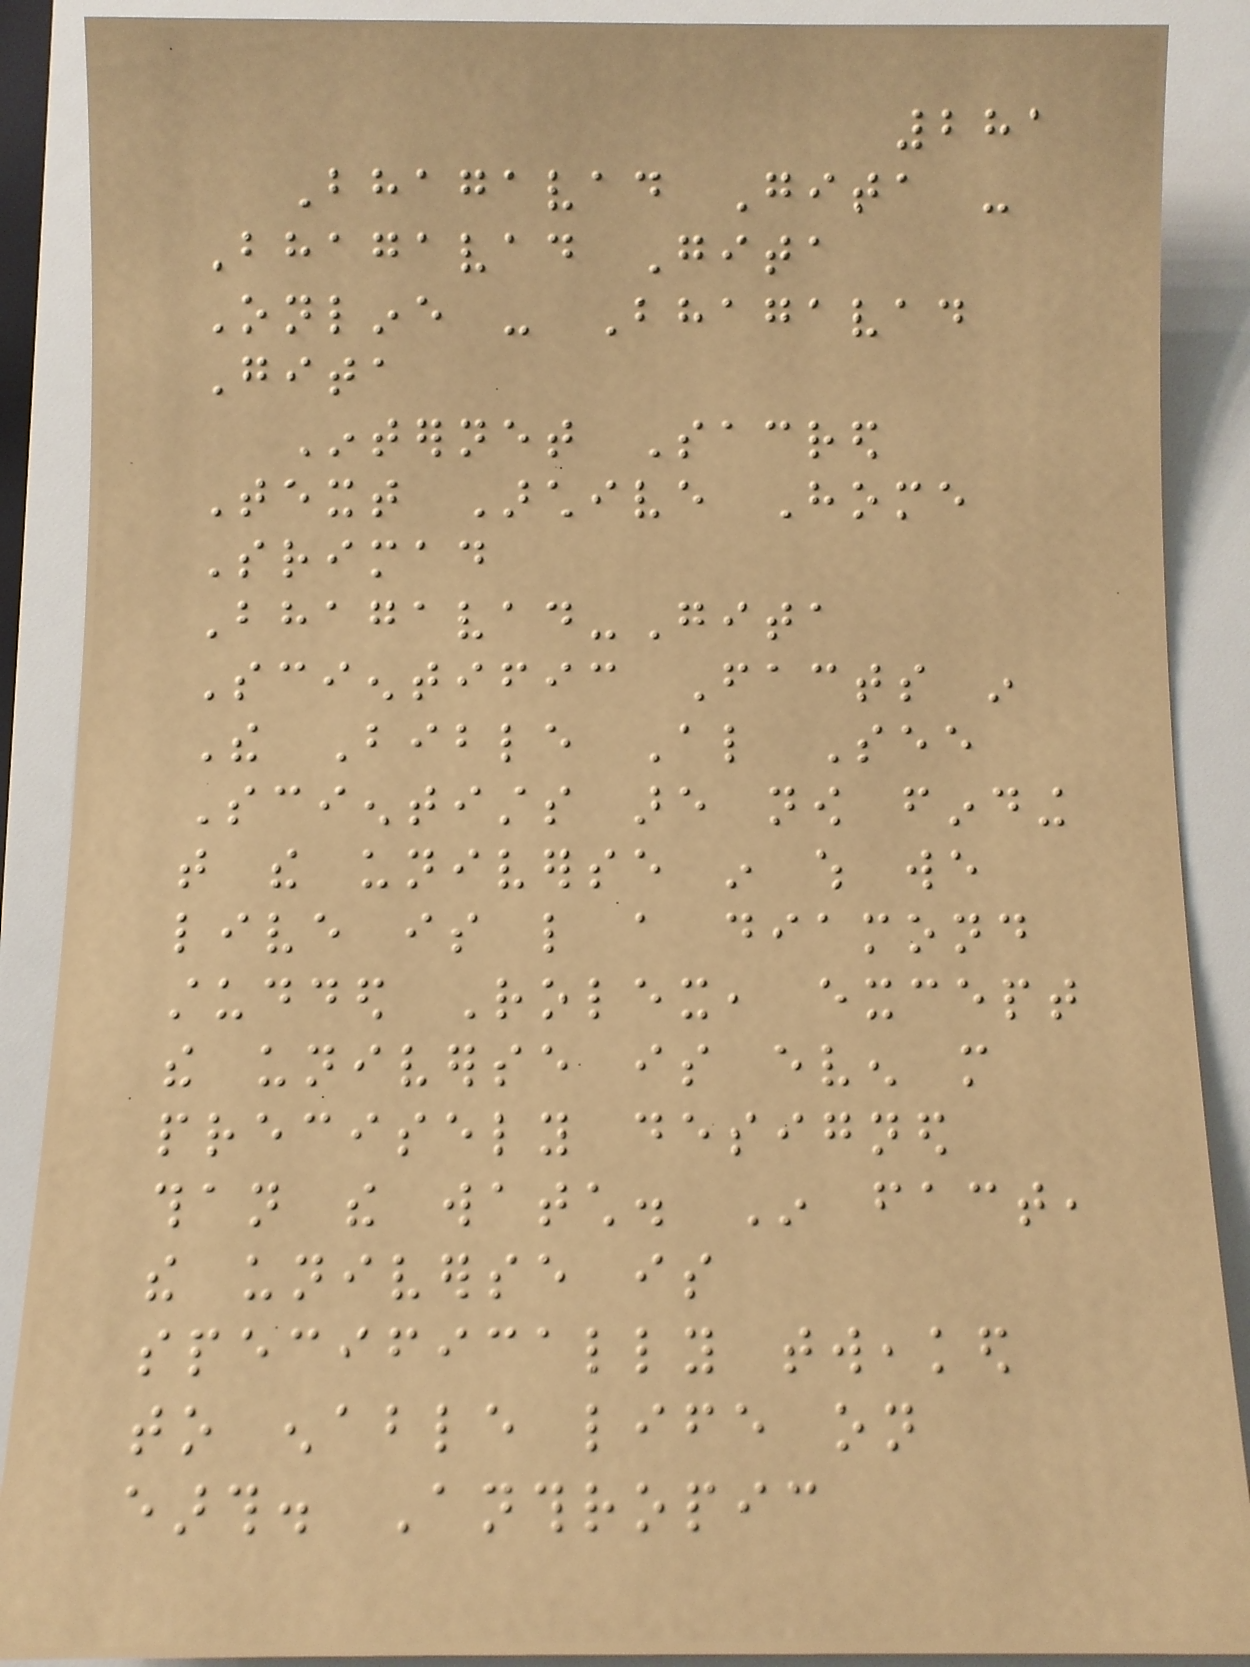281
Bhagavad Gita -
Bhagavad Gita
Online - Bhagavad
Gita
Internet Sacred
Text Archive Home
Srimad
Bhagavad-Gita
Scientific Facts in
The Bible Also See
Scientists are now finding
that the universe in which we
live is like a diamond
studded Rolex, except
the universe is even more
precisely designed
than the watch. In fact,
the universe is
specifically tweaked
to enable life on
earth. Anthropic
